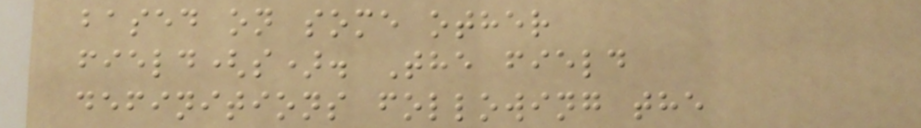based on some other
field(s). The field
definitions following the
